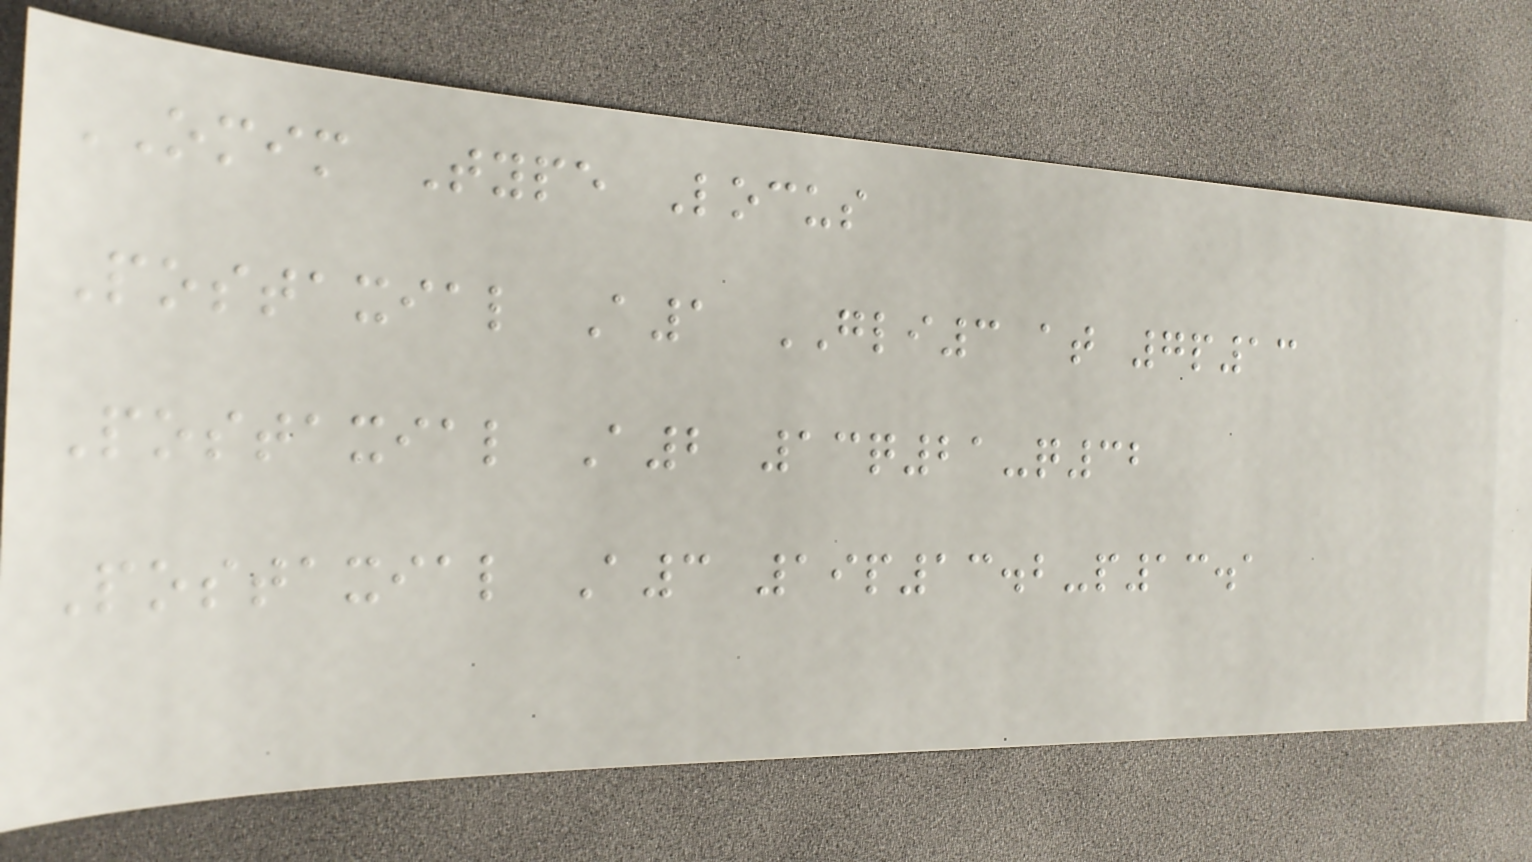OMIM Type Locus
Postaxial A1 GLI3 at 7p13
Postaxial A2 13q21-q32
Postaxial A3 19p13.2-p13.1
